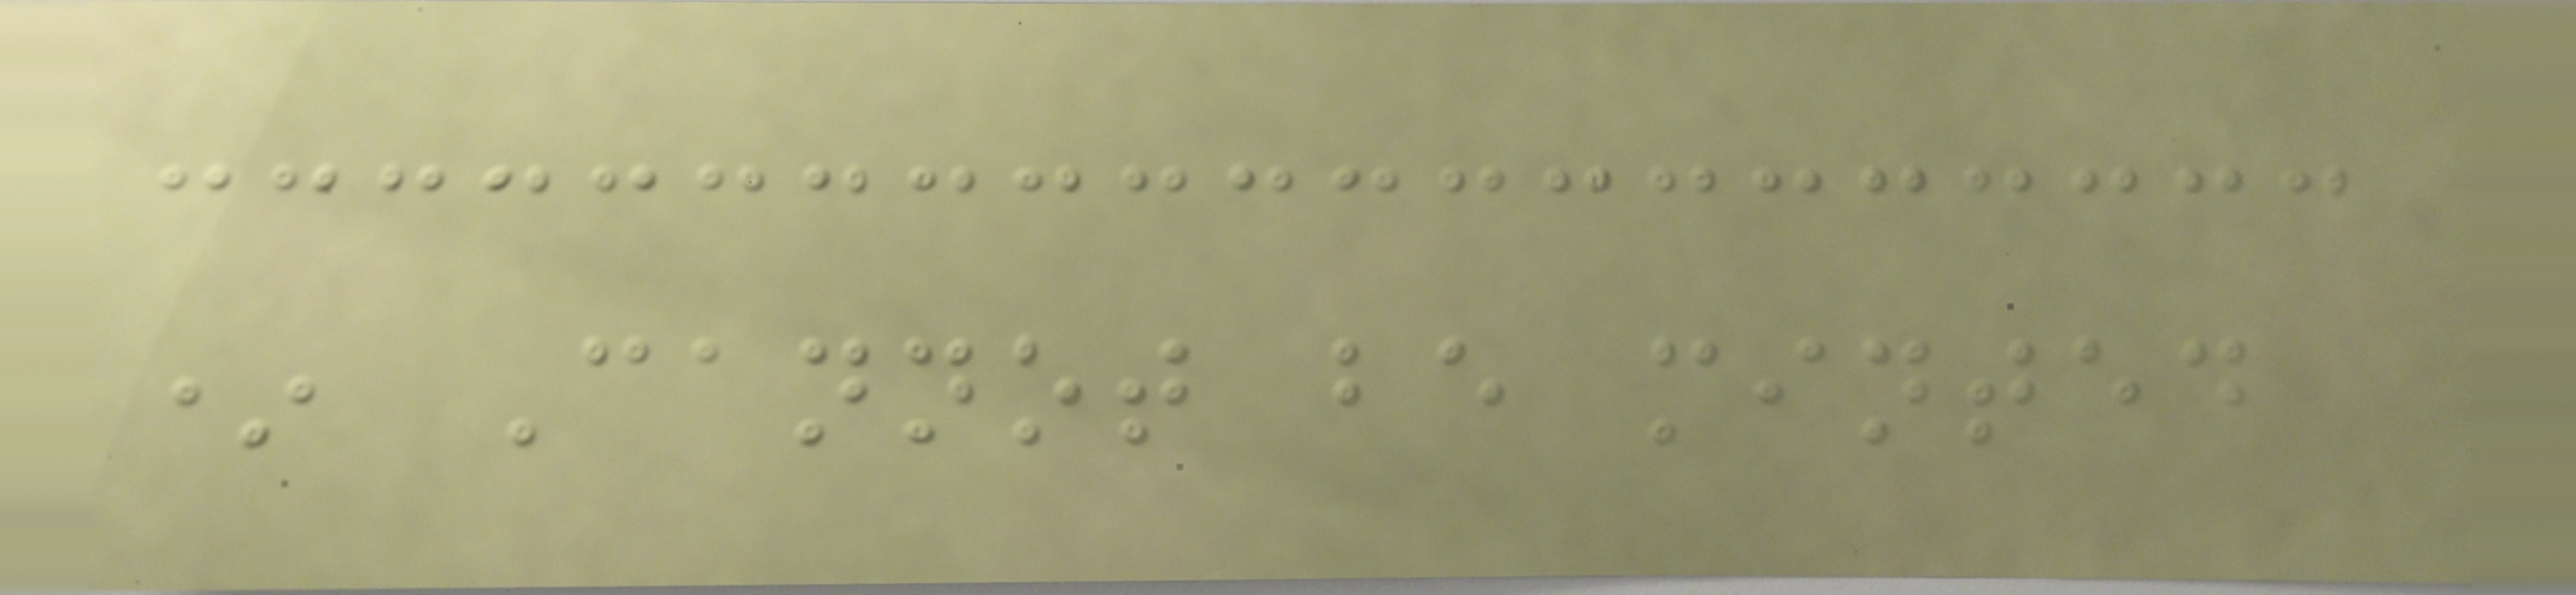* Cannot be minted
